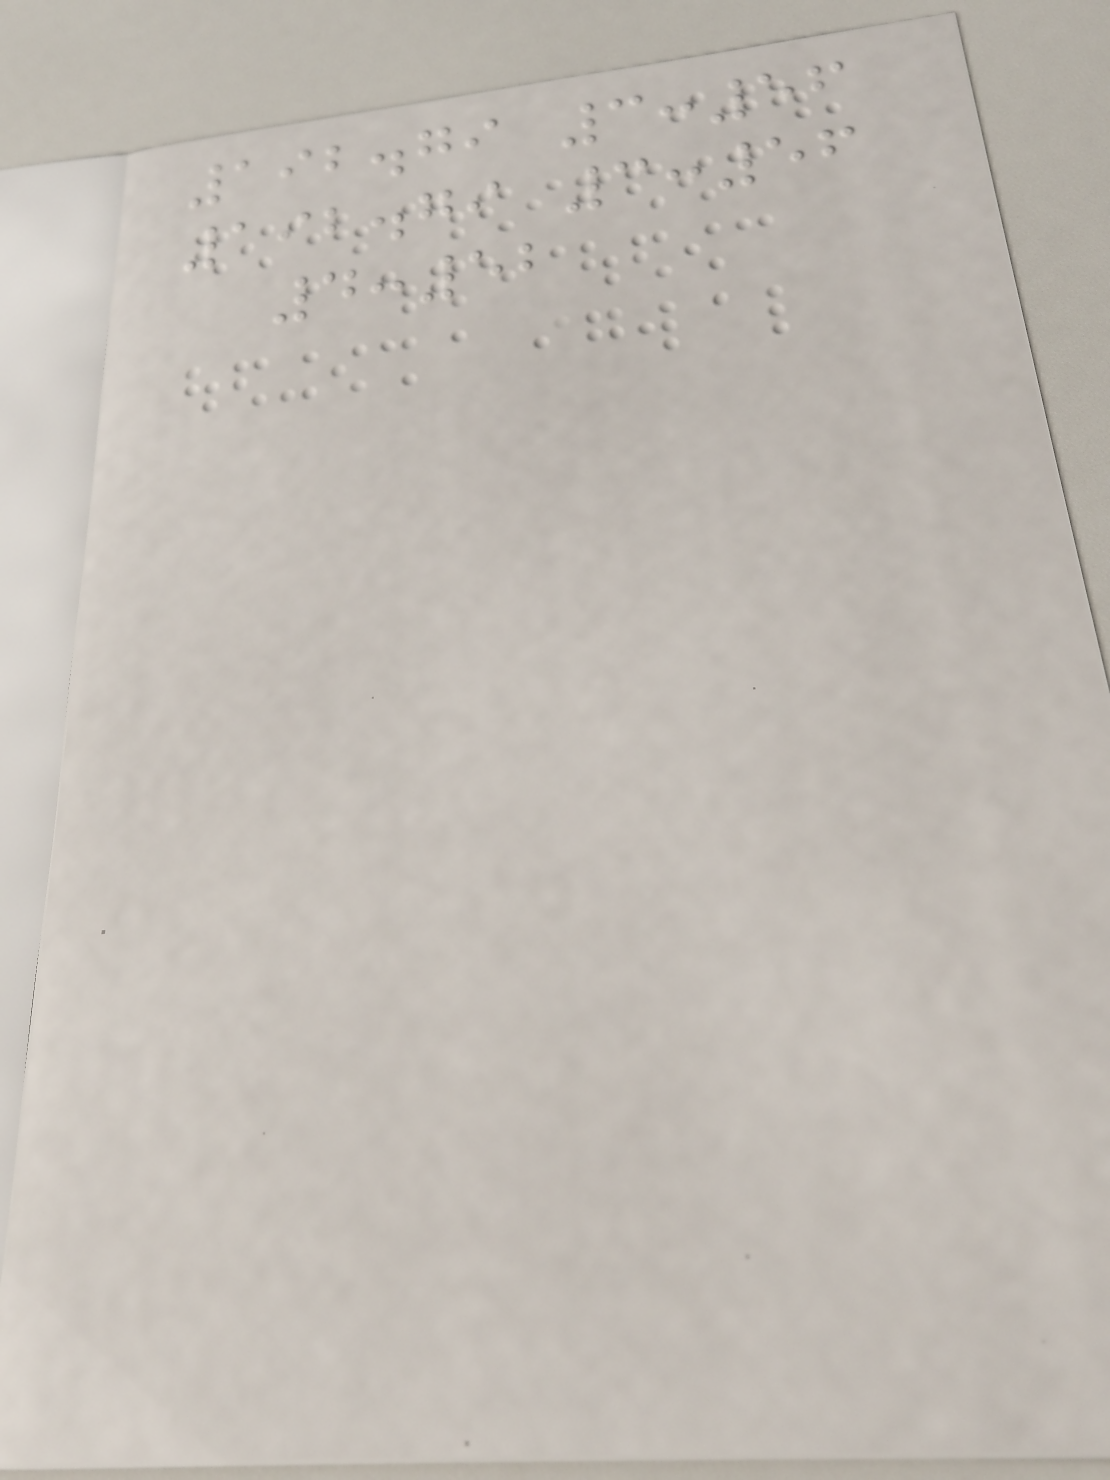192.79 3:56
192.79 3:56
4:52
